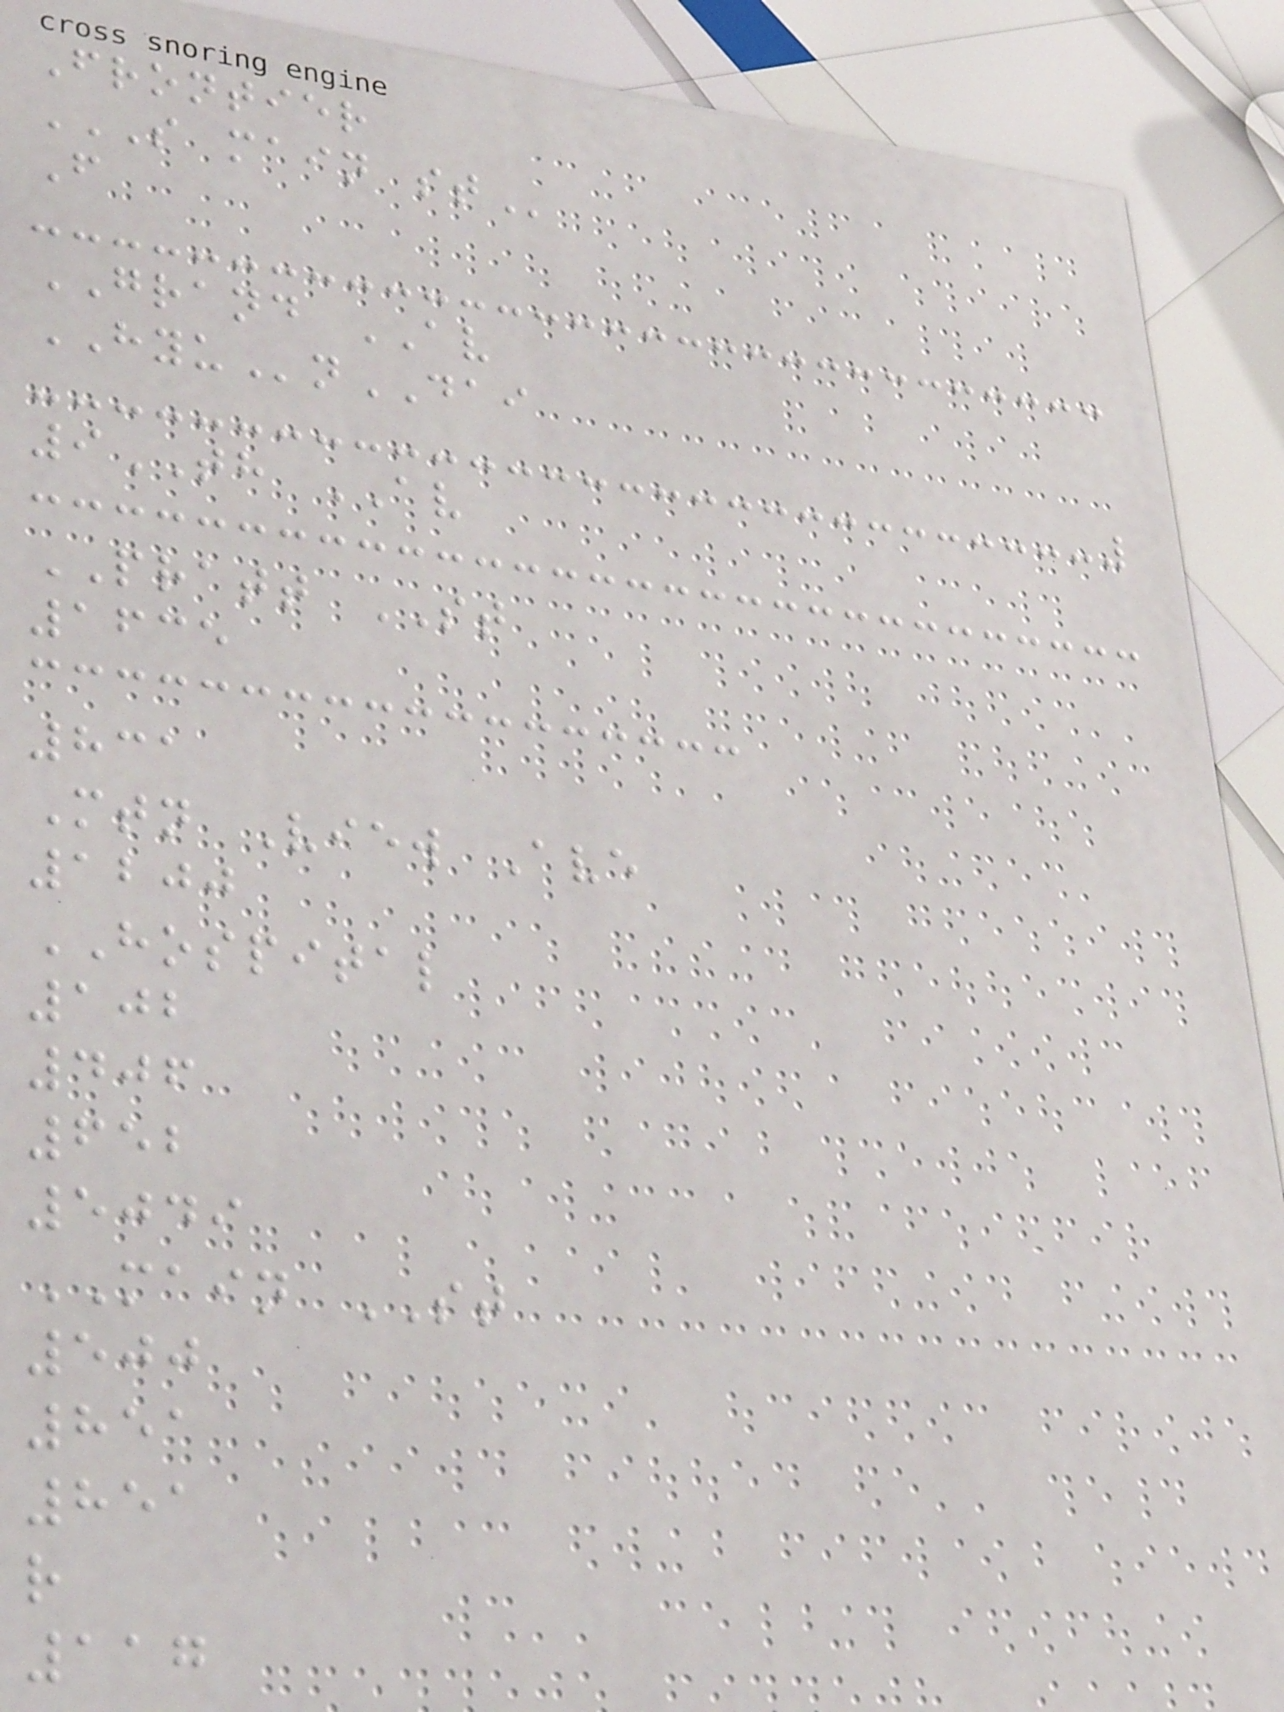Frontier
S MAIN ST
F
GRAND AV
HYUnDAI
9TH AV
PRATT ST
1635
831
Mtn View Ave
1200
HOSPITAL
102
406
652
5049
MAIN ST
500
851
851
r
117
